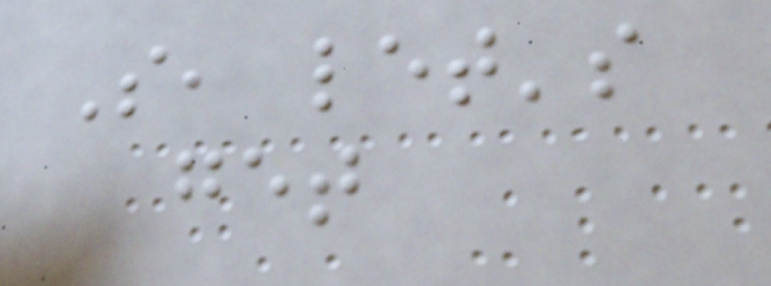So, let's
get
